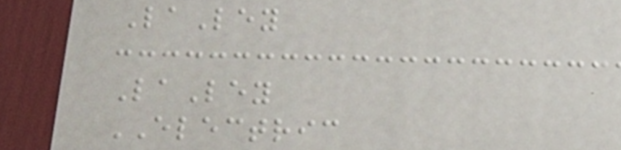LaLey
LaLey
ELECTRIC
